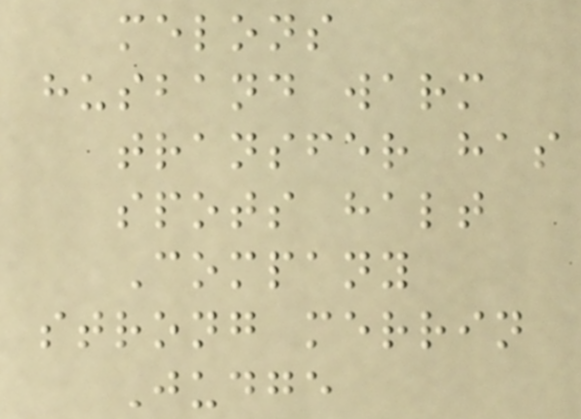melons
husband warm
transfer has
spots halt
Company
strong merrin
Judge
